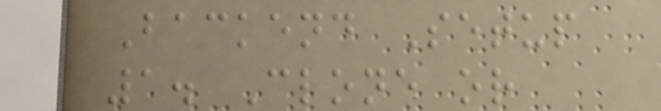Backend Setup
1. Clone or
